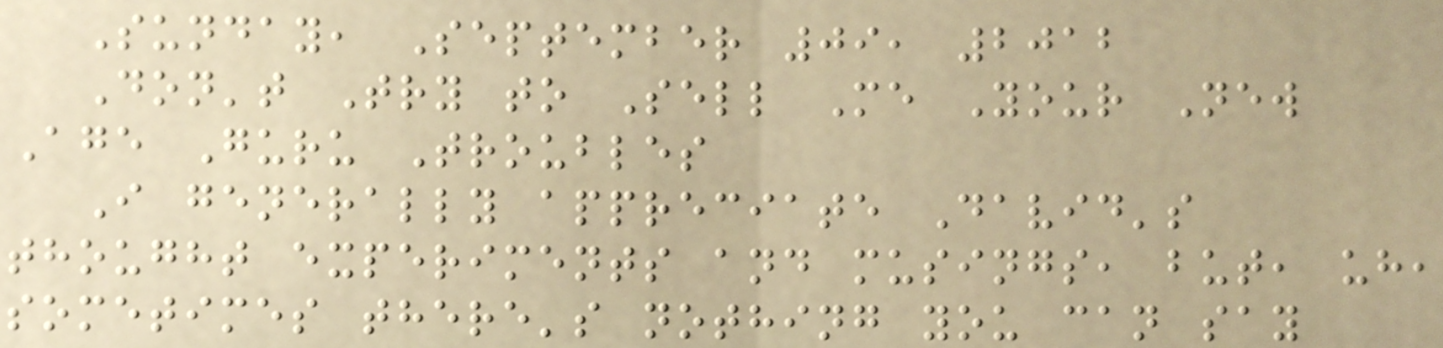Sunday, September 09, 2012
Don't Try to Sell Me Your New
Age Guru Troubles
I generally appreciate David's
thought experiments and musings, but, uh,
sometimes there's nothing you can say
